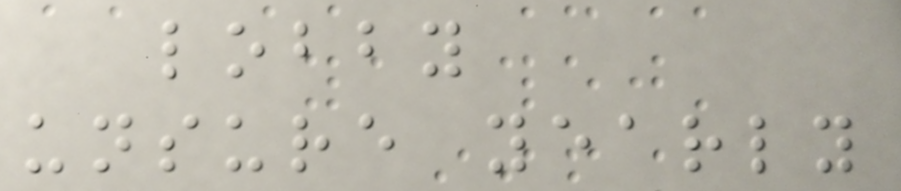lobby
unsure yearly
